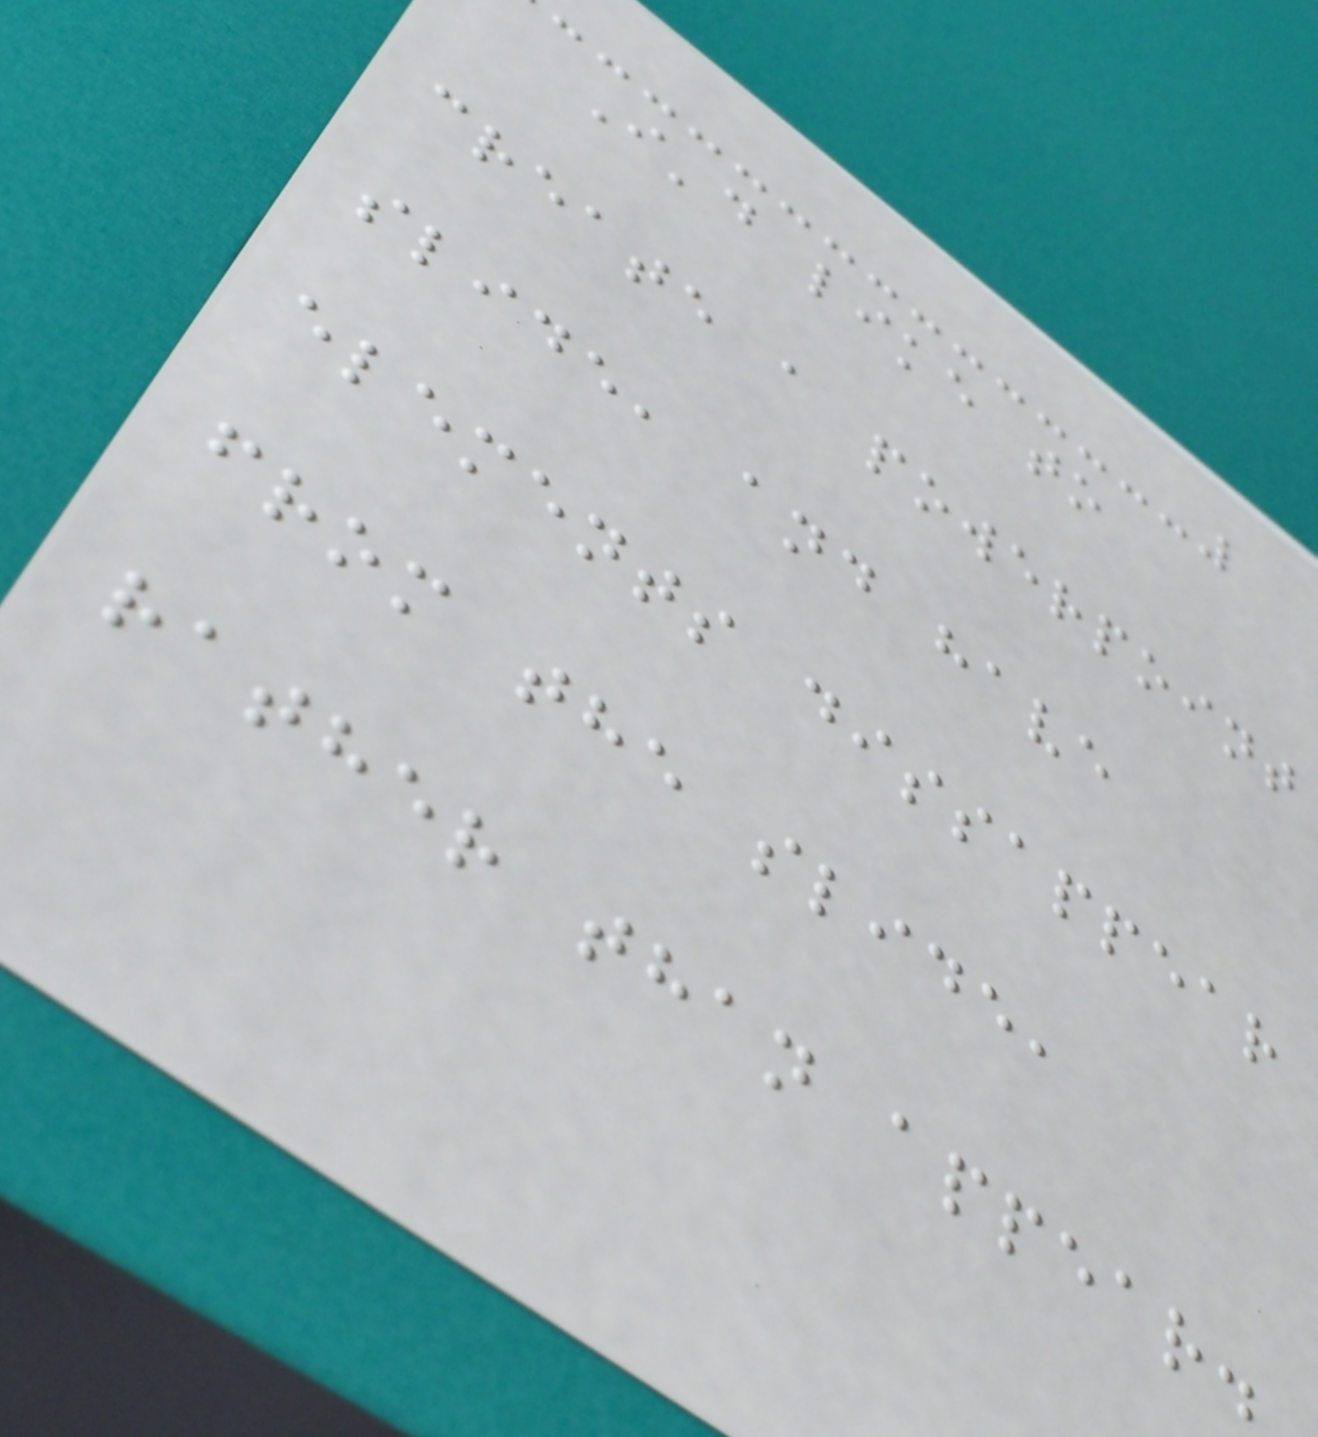I'd like to
create a powerpoint
slide, and have
elements dissappear
from the slide,
rather than appear.
